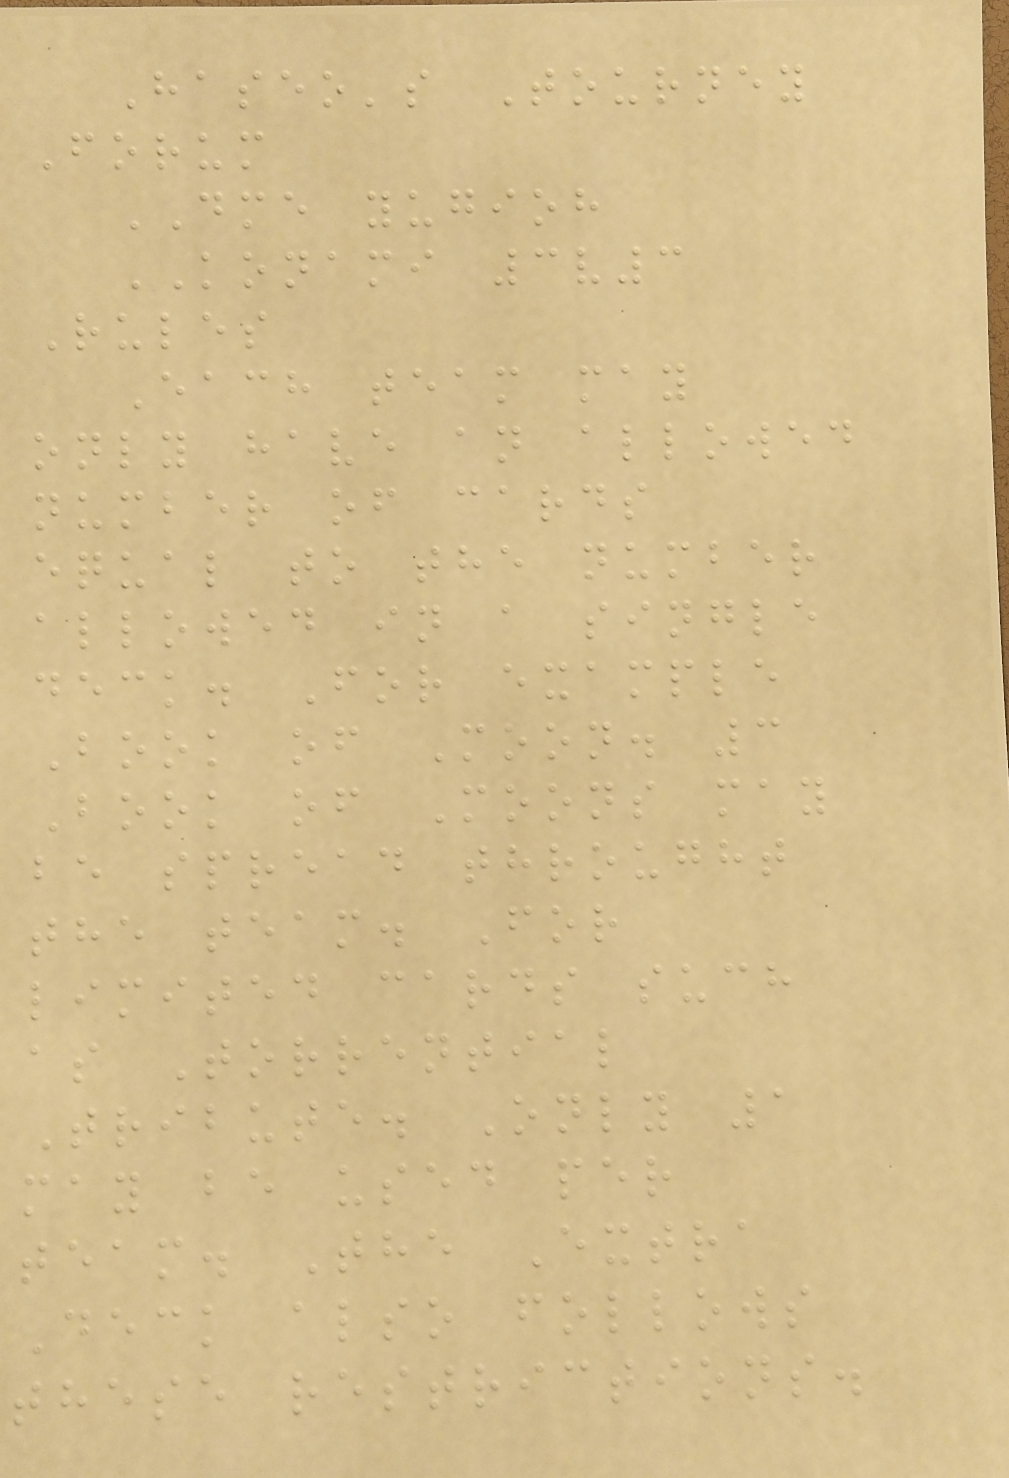Haseo's Tourney
Forum
DME yugioh
KONAMI 3v3
Rules
Each team may
only have an allowed
number of cards
equal to the number
allowed in a single
deck. For example
Book of Moon. 3
Book of Moons may
be spread throught
the team. For
limited cards such
as Torrential
Tribute. Only 1
may be used per
team. The Extra
Deck also follows
these restrictions.
